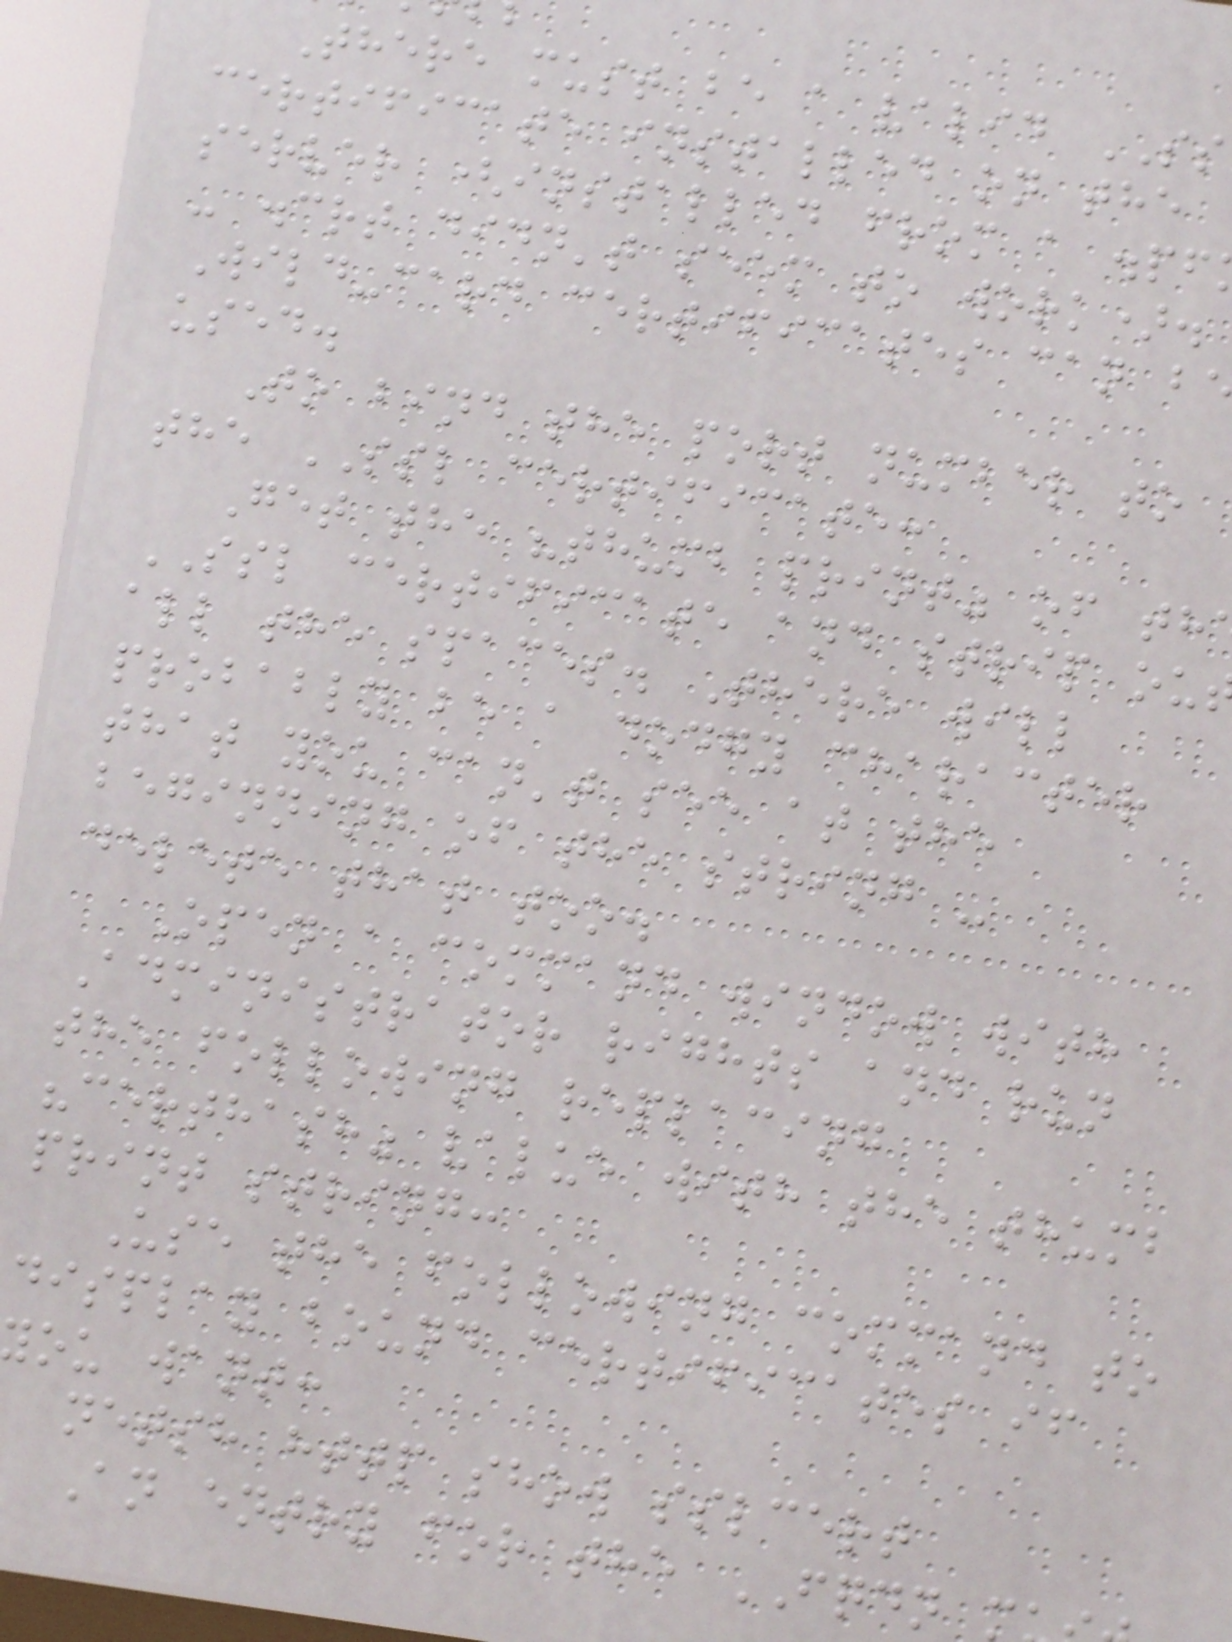There must be a valid SS
certificate installed on the
server (installed from a .pf
- .crt didn't seem to work).
Wild-card certificates can b
used.
To bind the port number to
the SSL certificate:
Get the "thumb print" of th
SSL certificate and strip ou
all the spaces. There will
probably be a dodgy character
that you can't see at the
beginning of the string -
delete that too.
Open a command window with
Administrator rights and run
the following replacing
"certhash" value with the thumb
print string:
Use the following command to
display bound certificates if
ou want:
netsh http show sslcert
An entry for the FQDN
